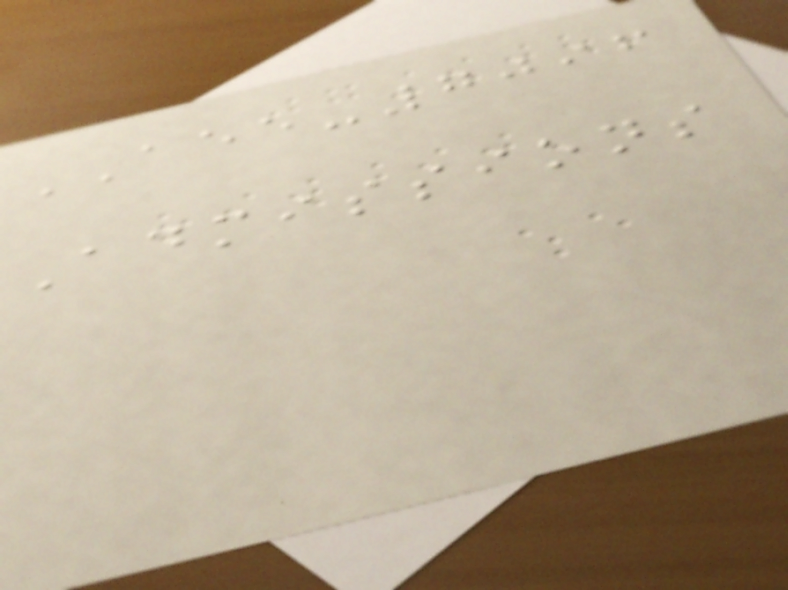AEE-7096
Admissions
